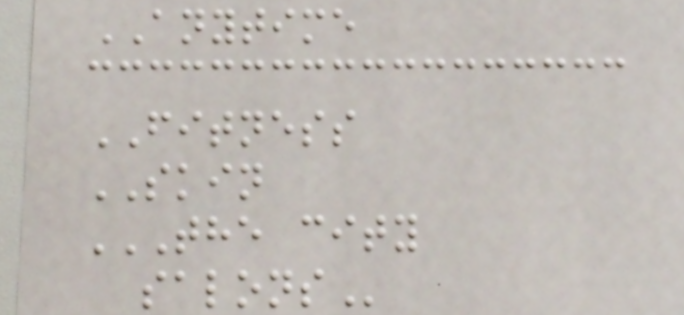ANYTIME
FITNESS
SKIN
THE CITY
SALONS
